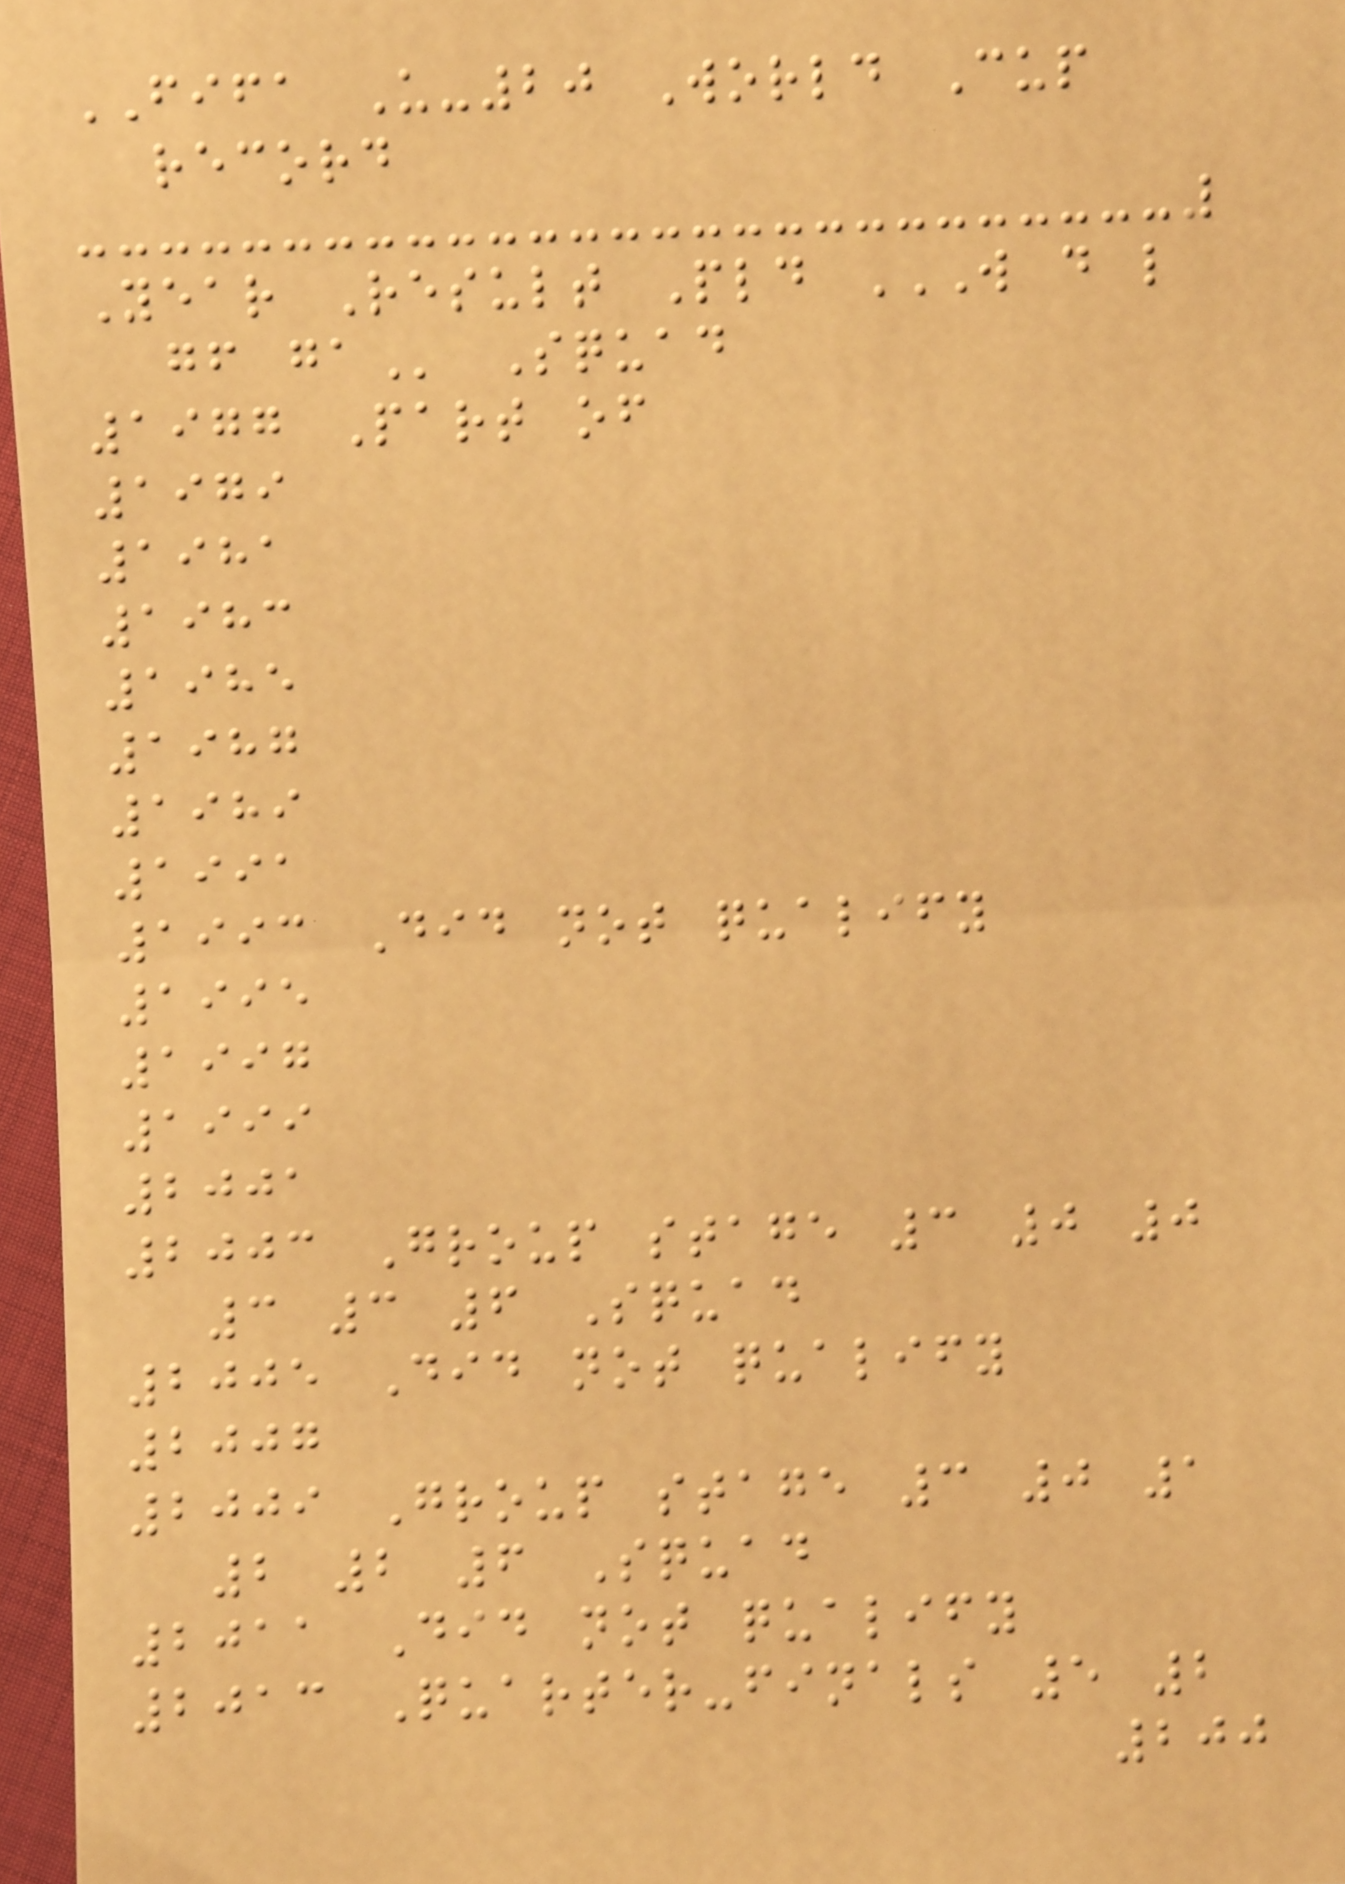FIFA U-20 World Cup
record
Year Result Pld W D L
GF GA Squad
1977 Part of
1979
1981
1983
1985
1987
1989
1991
1993 Did not qualify
1995
1997
1999
2001
2003 Group stage 3 0 0
3 3 6 Squad
2005 Did not qualify
2007
2009 Group stage 3 0 1
2 2 6 Squad
2011 Did not qualify
2013 Quarter-finals 5 2
200
